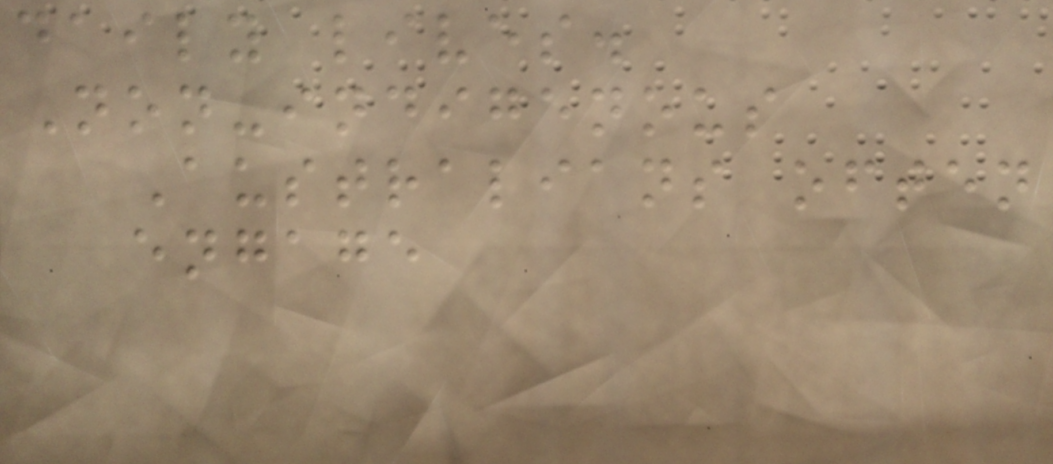daily lives.
Non-indigenous
Australians often
engage
